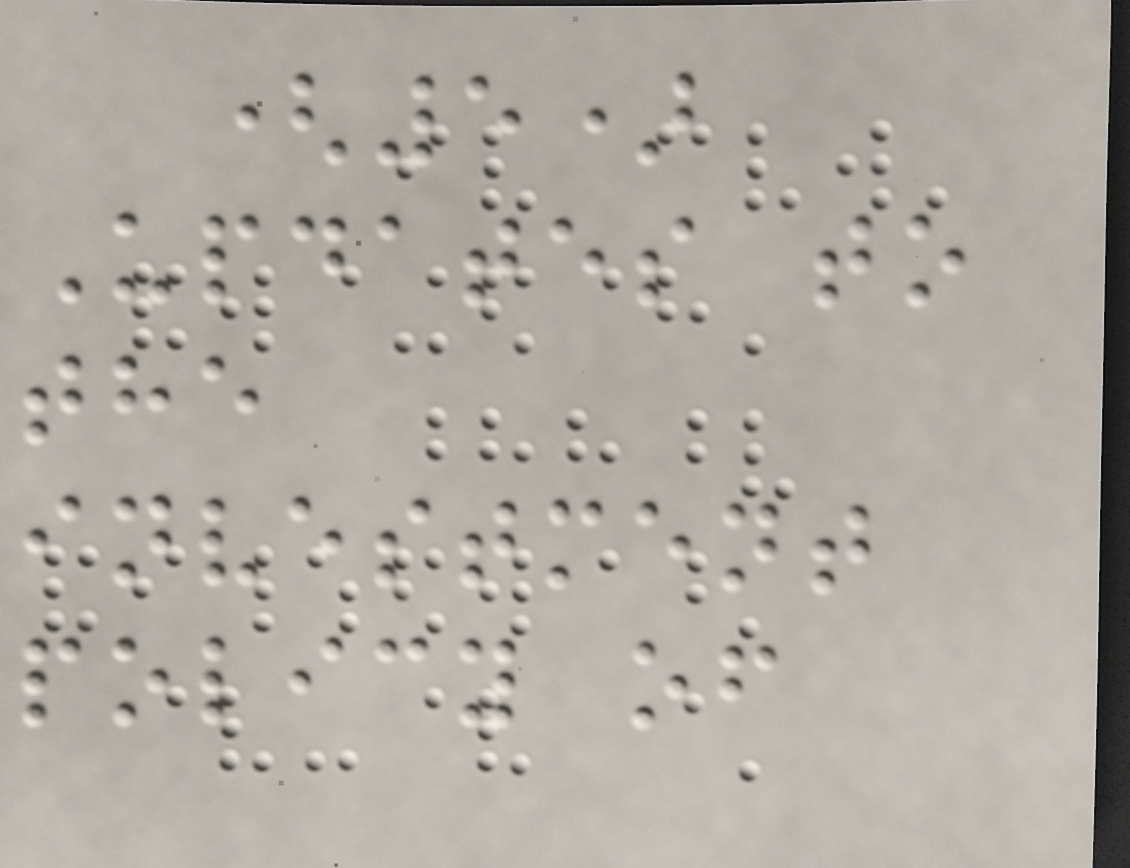(5)
Updates to
the
investment
policy of
